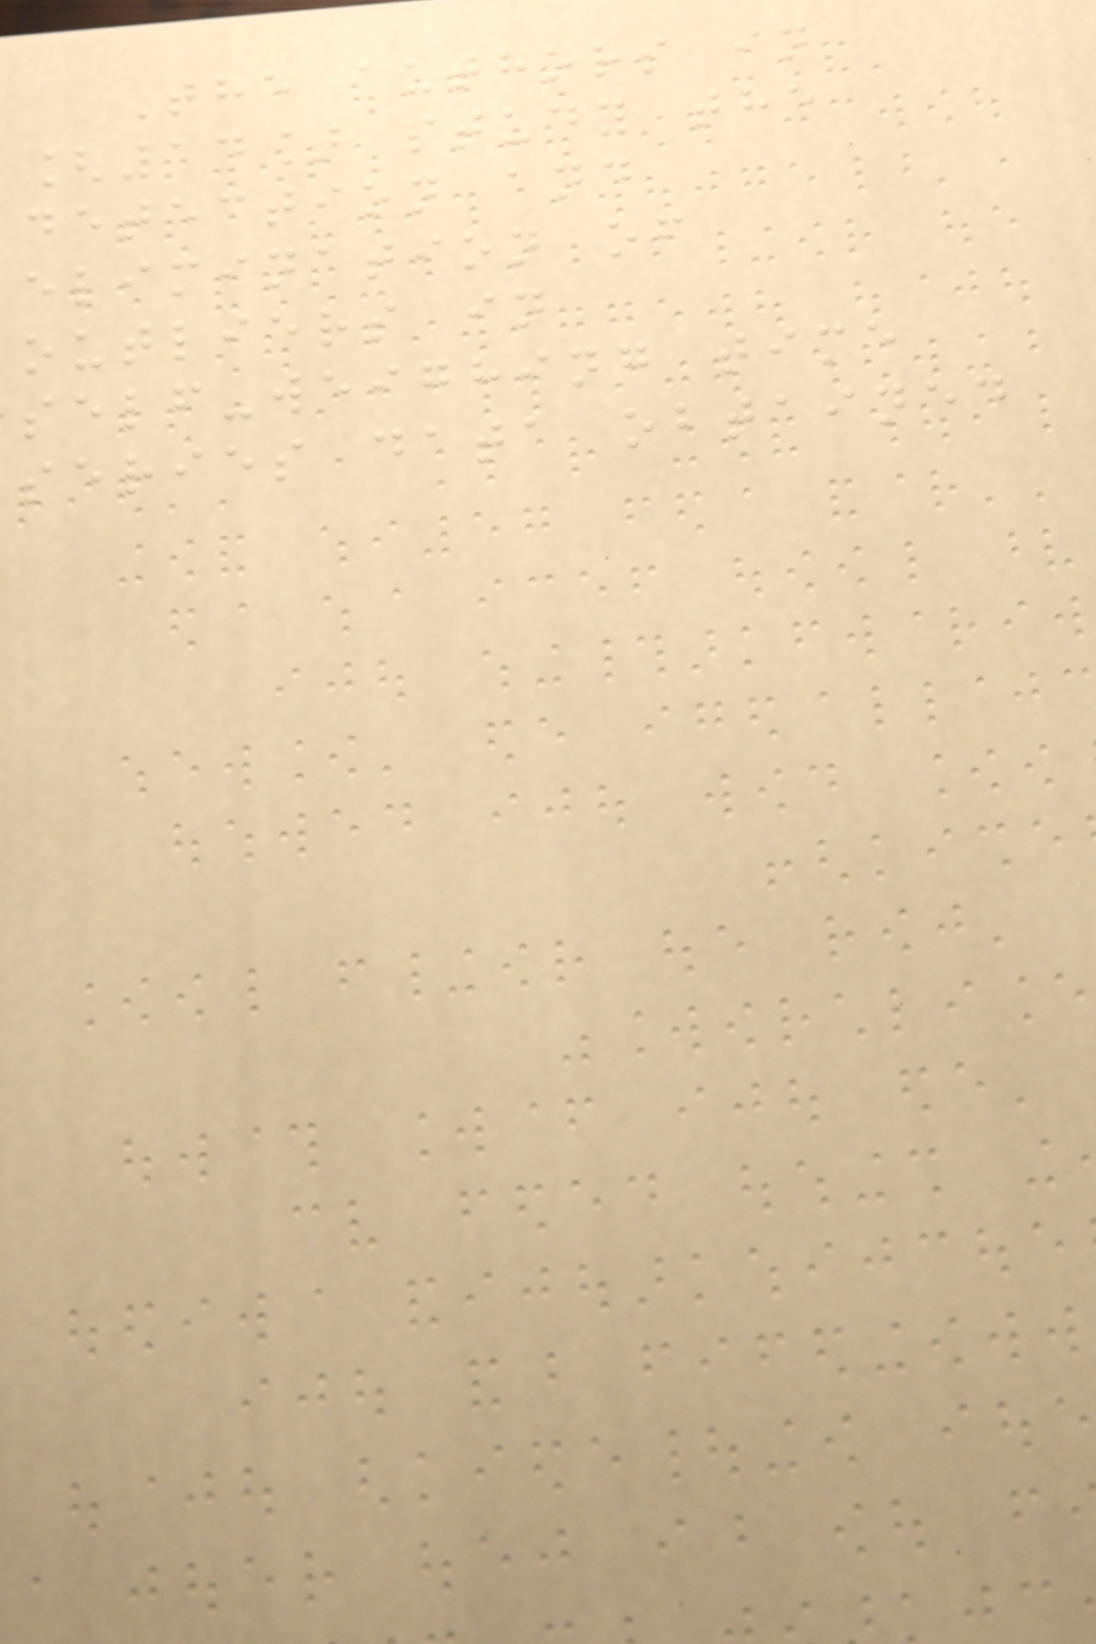The authors in
[14] study the
detection and
elimination of
outliers in
self-weighing time
series data obtained
